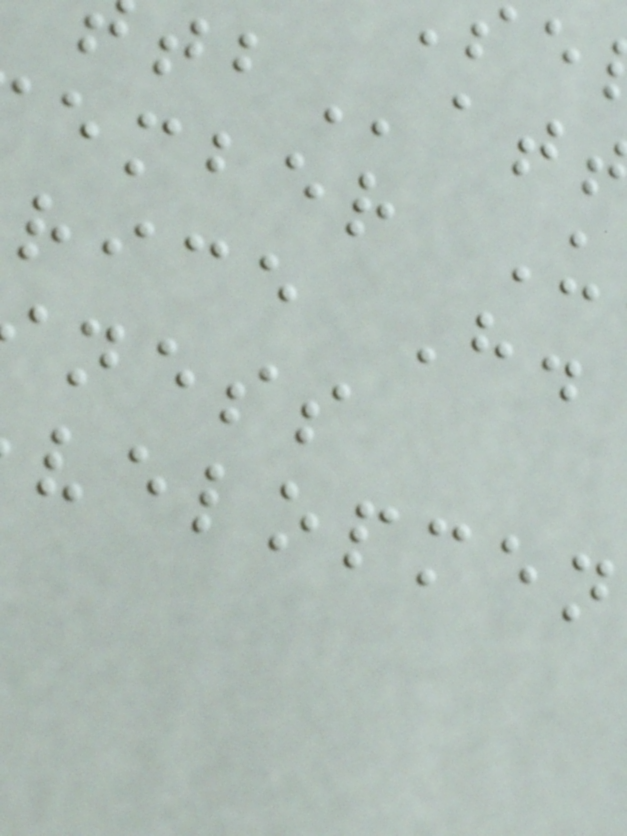ember U
rice H.
ness
